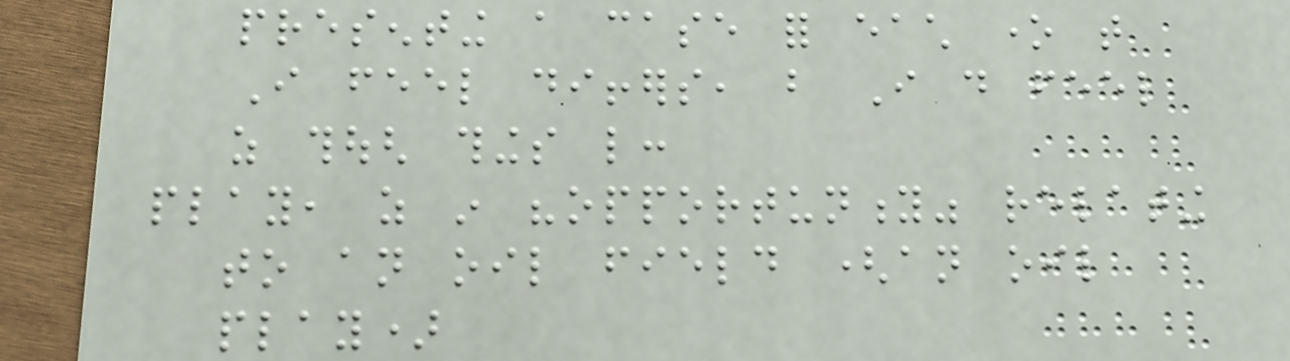presenting a case for each one that
I feel differs, but I do feel
as though things like:
play, as in "opportunity" relating
to an oil field (an oil
play)
